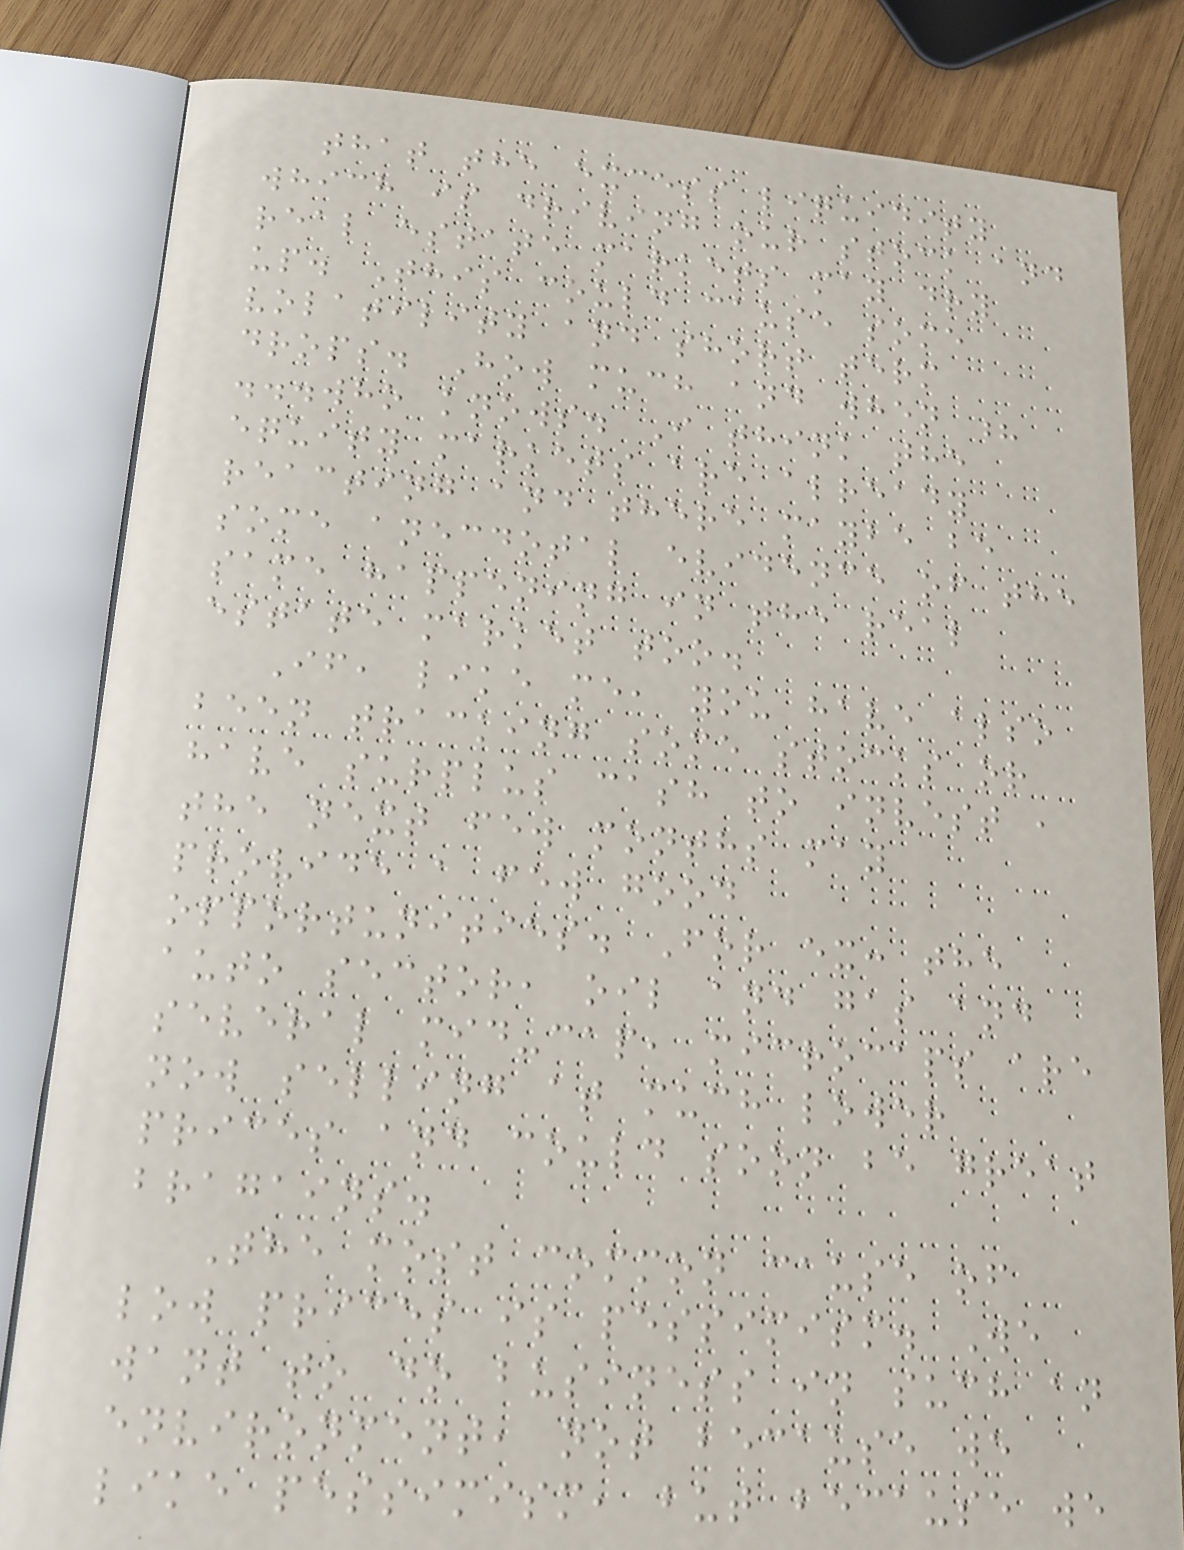that the excess liquidity
which is driving our stock and
real estate markets may dry
up. This could cause some
volatility and short term
drops. How much and when ?
...who knows. I think the
equity markets are already
reacting and there maybe be
some anecdotal evidence of the
same happening in the real
estate market too.
If, like me, you have also
been tracking some stocks or
have surplus cash to invest ,
the next few months may
provide a few good
opportunities. For ex: the
auto sector, oil and gas and
several mid-cap, microcaps are
now selling at much lower
prices and could soon be great
bragains.
The most common cause of
low prices is pessimism. We
want to do business in such an
environment, not because we
like pessimism, but because we
